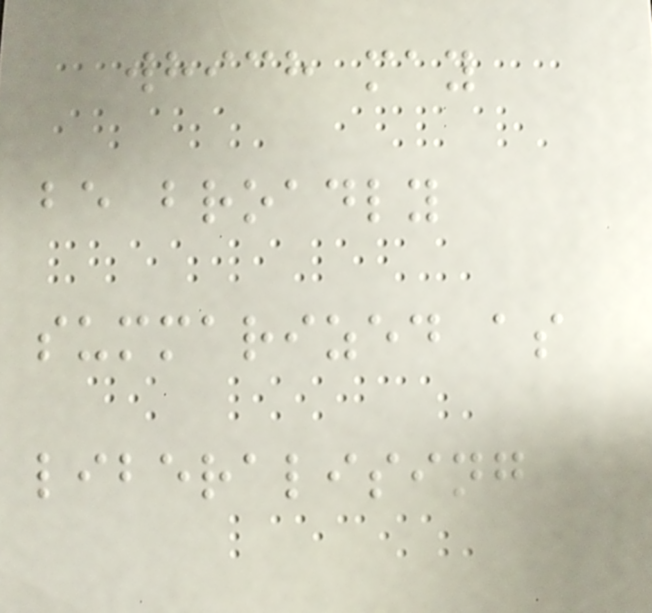which may
be broadly
summarized as
liberalising
